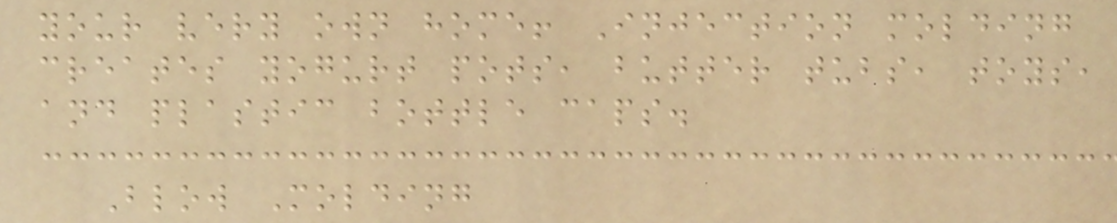your very own home! Injection molding
creates yogurt pots, butter tubs, toys,
and plastic bottle caps.
Blow Molding
